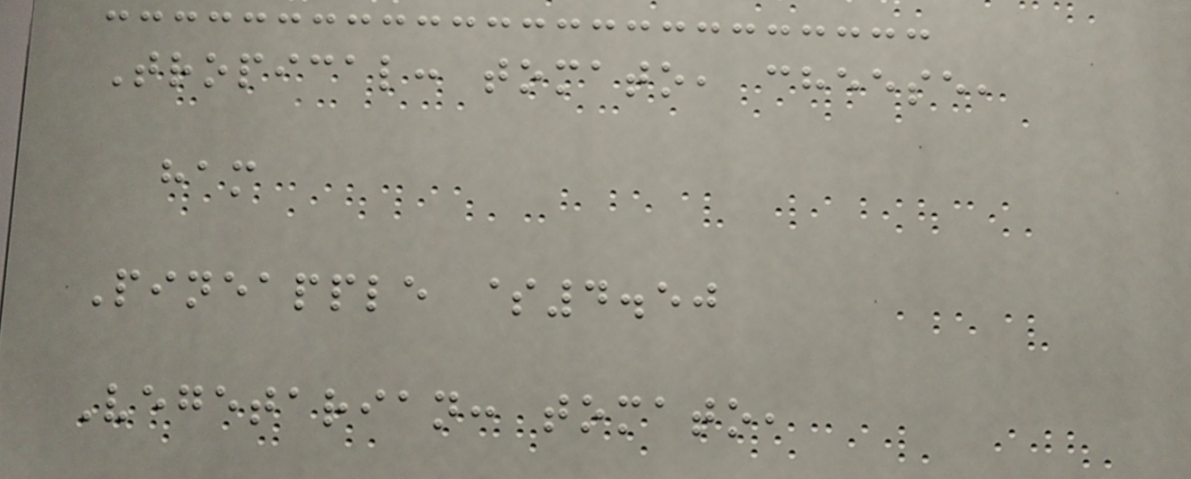Tropical: tomato, cheese,
ham
Pineapple $4.50
Vegetarian: tomato,
